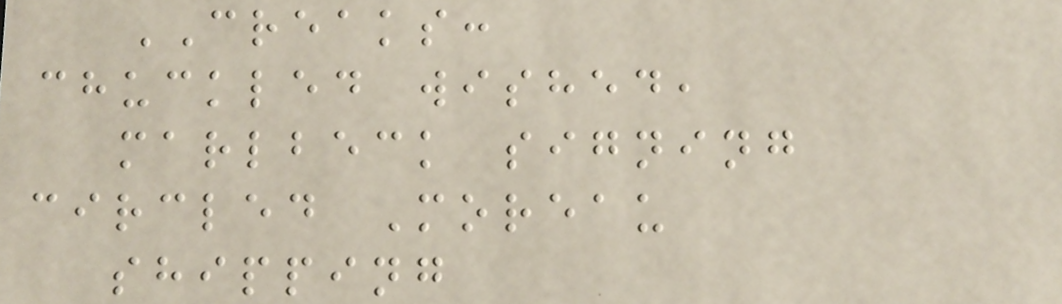CREAKS:
chuckled wished,
marlbeck signing
circled Moreau
shipping
